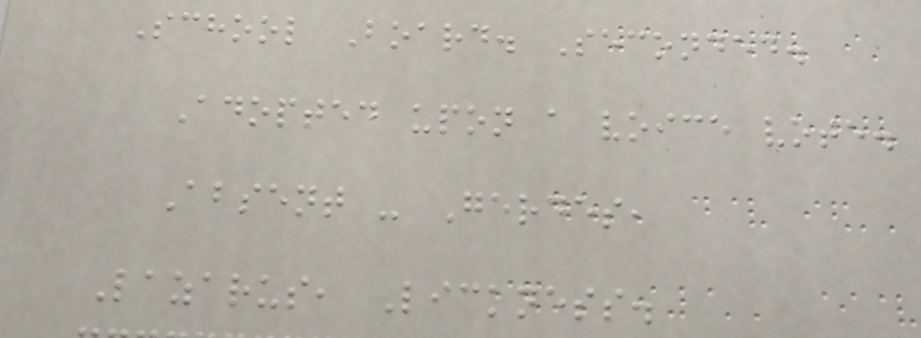School Board. Seconded.
Adopted upon a voice vote.
Absent - Gerdes,
Lazarus, Lickness.
